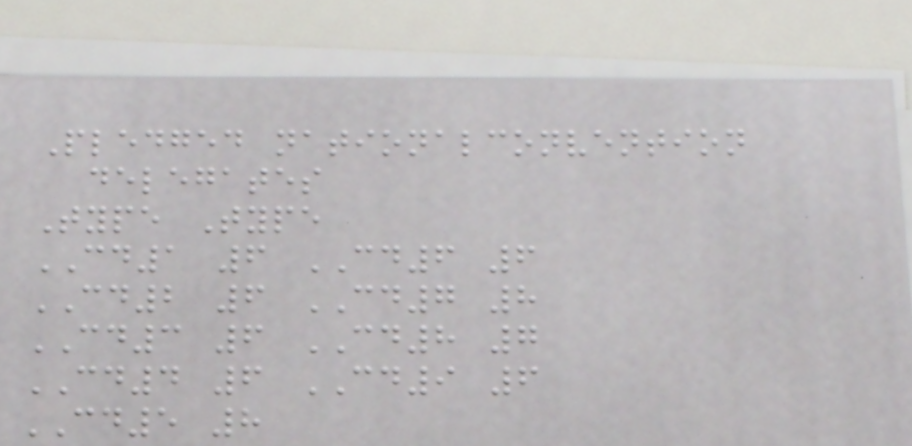Pledged nationalconvention
delegates
Type Type
CD1 6 CD6 6
CD2 6 CD7 8
CD3 6 CD8 7
CD4 6 CD9 6
CD5 8
